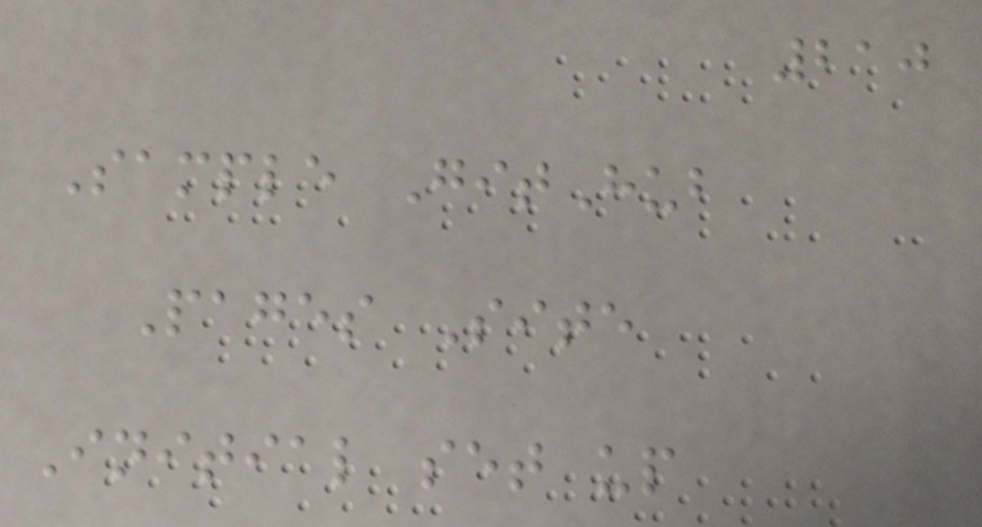210
Sample GitHub
Pages Site
Initial set up
